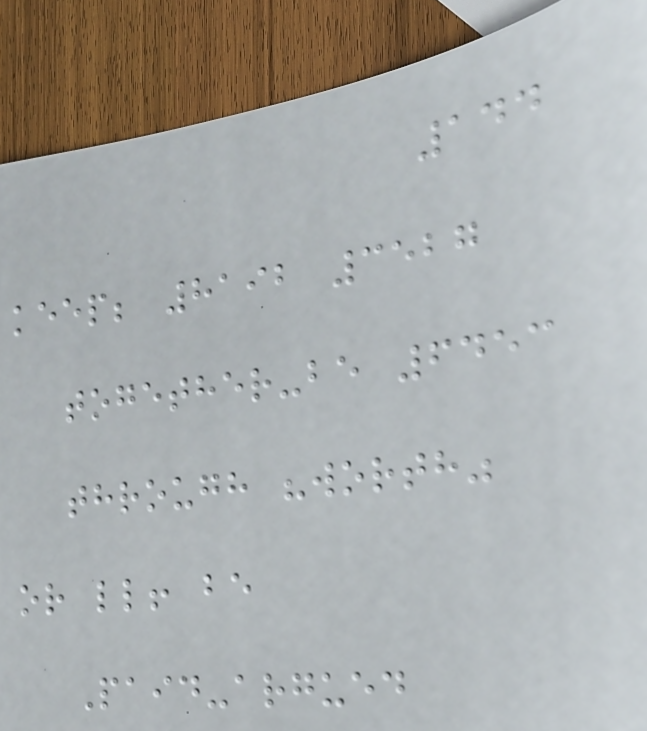144
keep; 8192 3527
together-be 6453
through "worth"
or ll! be
Paid-argued
